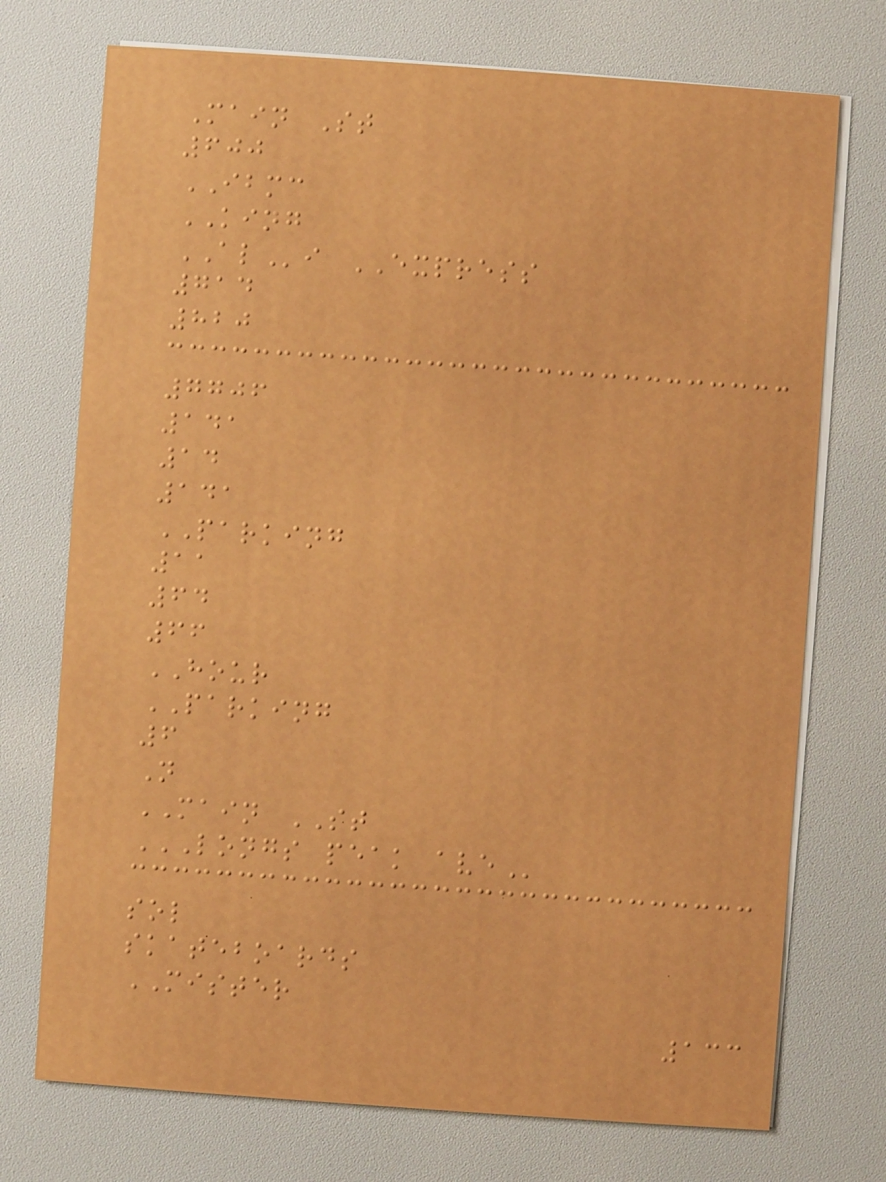Main St
600
IBMC
KING
ALi EXPRESS
714
820
7706
141
14
141
PARKING
11
64
66
HOUR
PARKING
6
N
MAIN ST
LONGS PEAK AVE
sol
skateboards
MISTER
133
